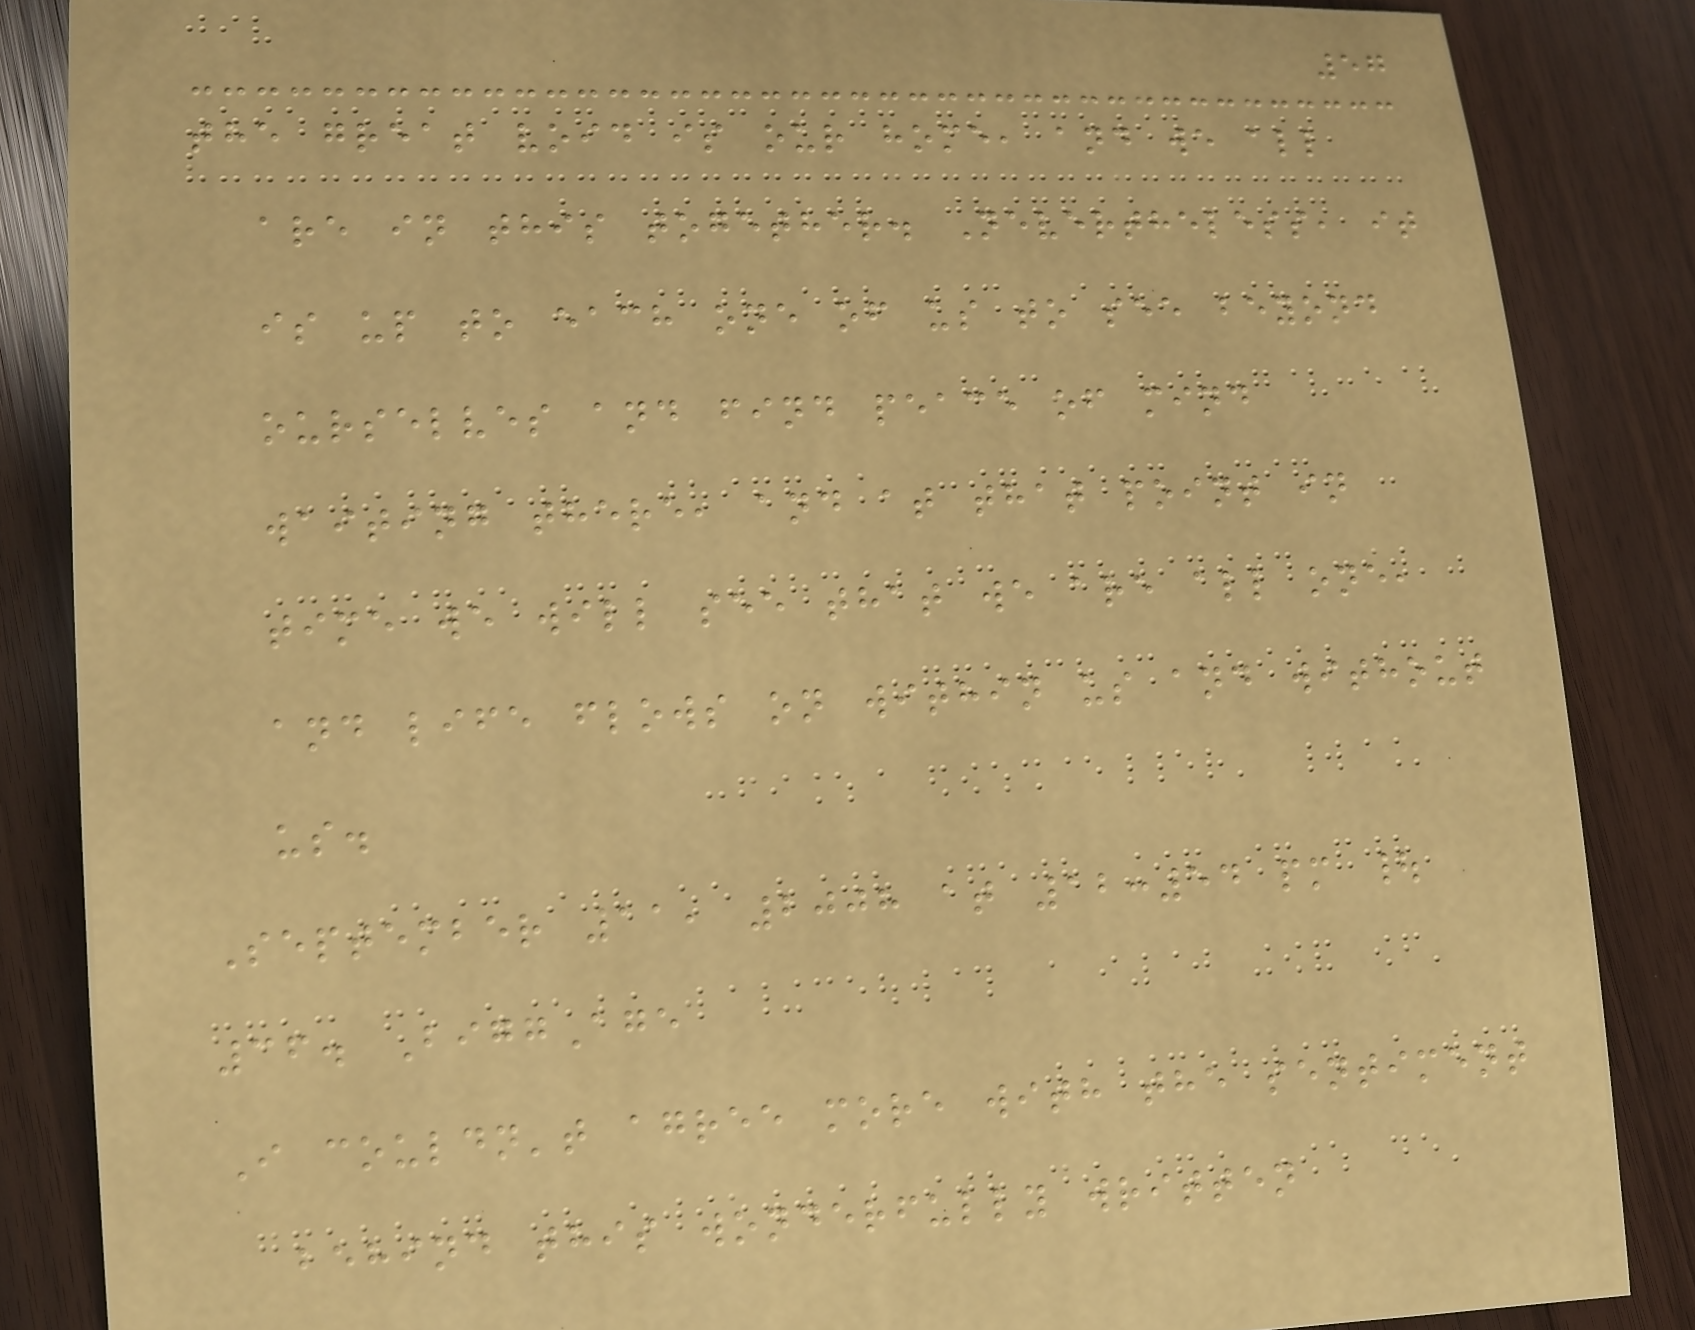57
the great void is our home, and we all
are in this together. Nevertheless, it
is up to each one of us to see beyond
ourselves and find peace of mind
waiting there, and at that point in
time we will see that we are all one,
and life flows on within us and without
us.
September 11, 2008 at 12:54 pm |
36. BiggAge
I couldn't agree more with the sentiment
behind this wonderfully written
